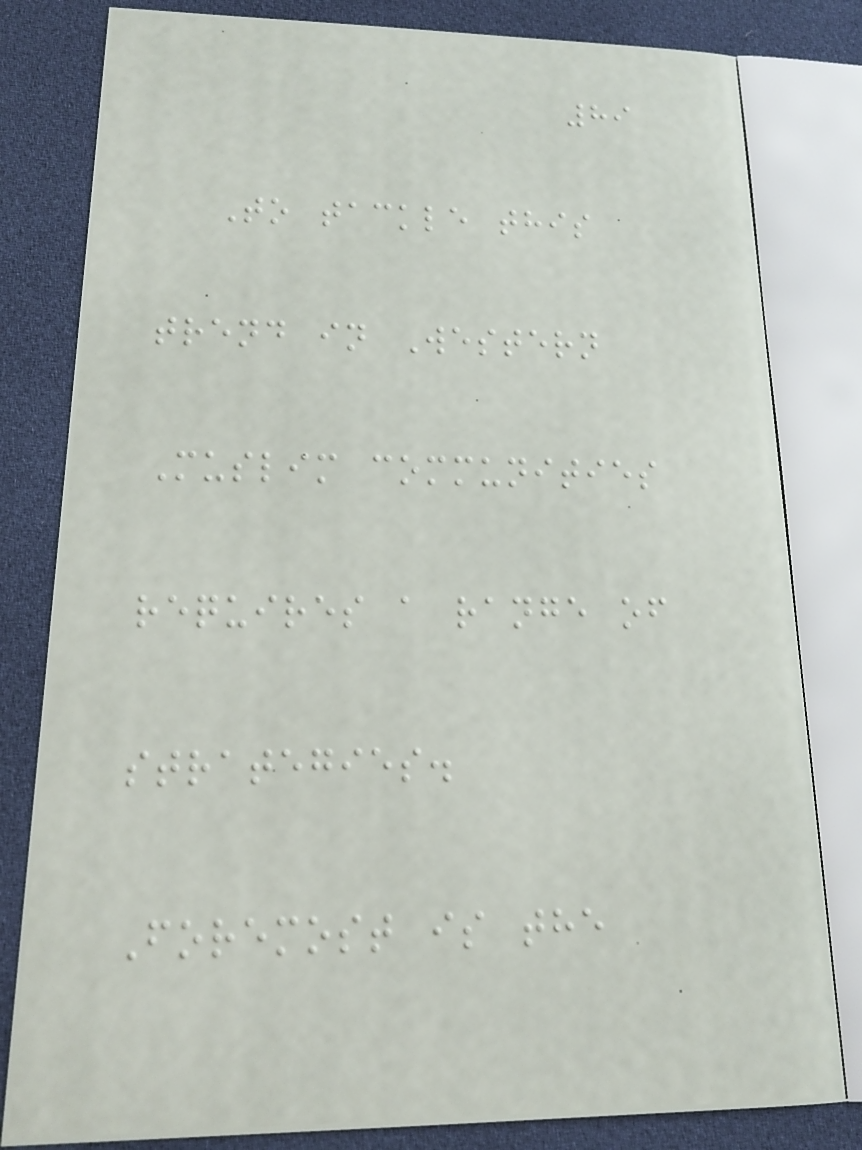89
To tackle this
trend in Western
Muslim communities
requires a range of
strategies.
Foremost is the
